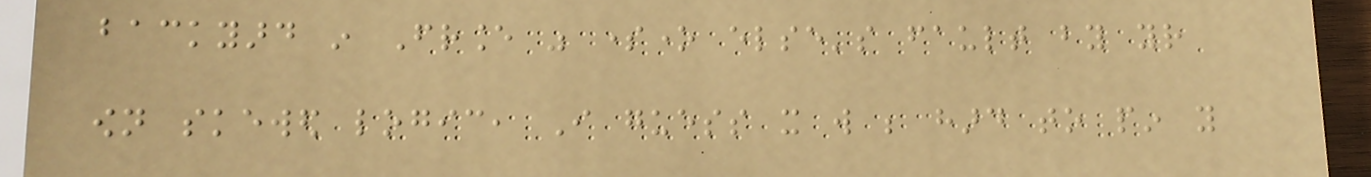backyard in France was someone else's fault by your
own skewed logic, I guess it will be hard to pin you
